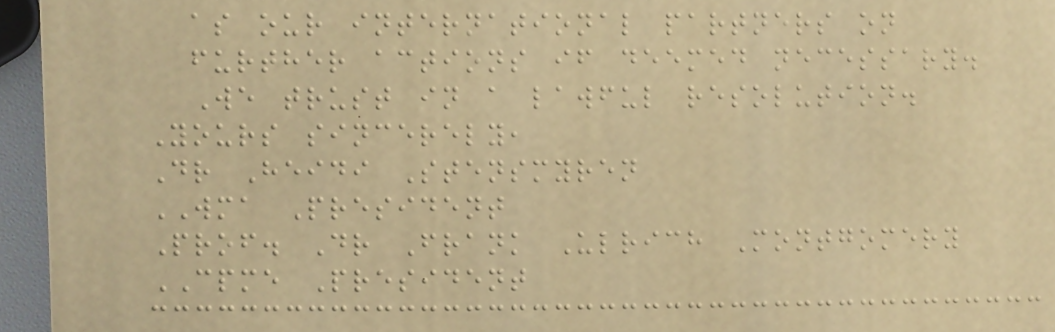as our international partners on
further actions if deemed necessary.
We trust in a lawful resolution.
Yours sincerely,
Dr Heidi Stensmyren
WMA President
Prof. Dr Frank Ulrich Montgomery
CPME President
